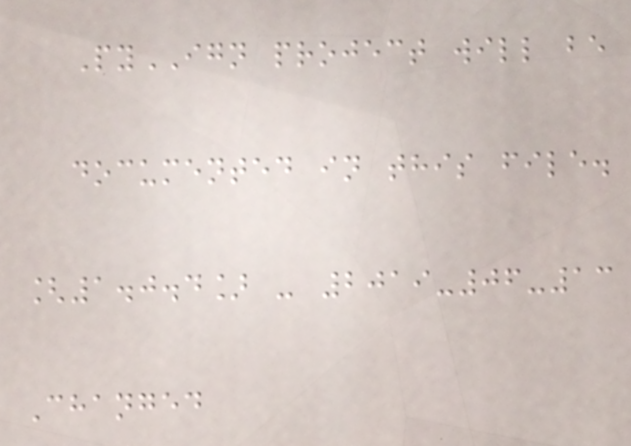PyIGN project will be
documented in this file.
[1.0.4] - 2019-06-13
Changed
